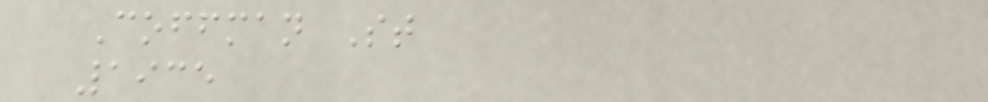Coffman St
1935
